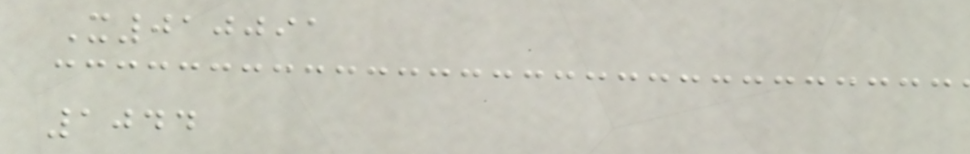X010091
1044
